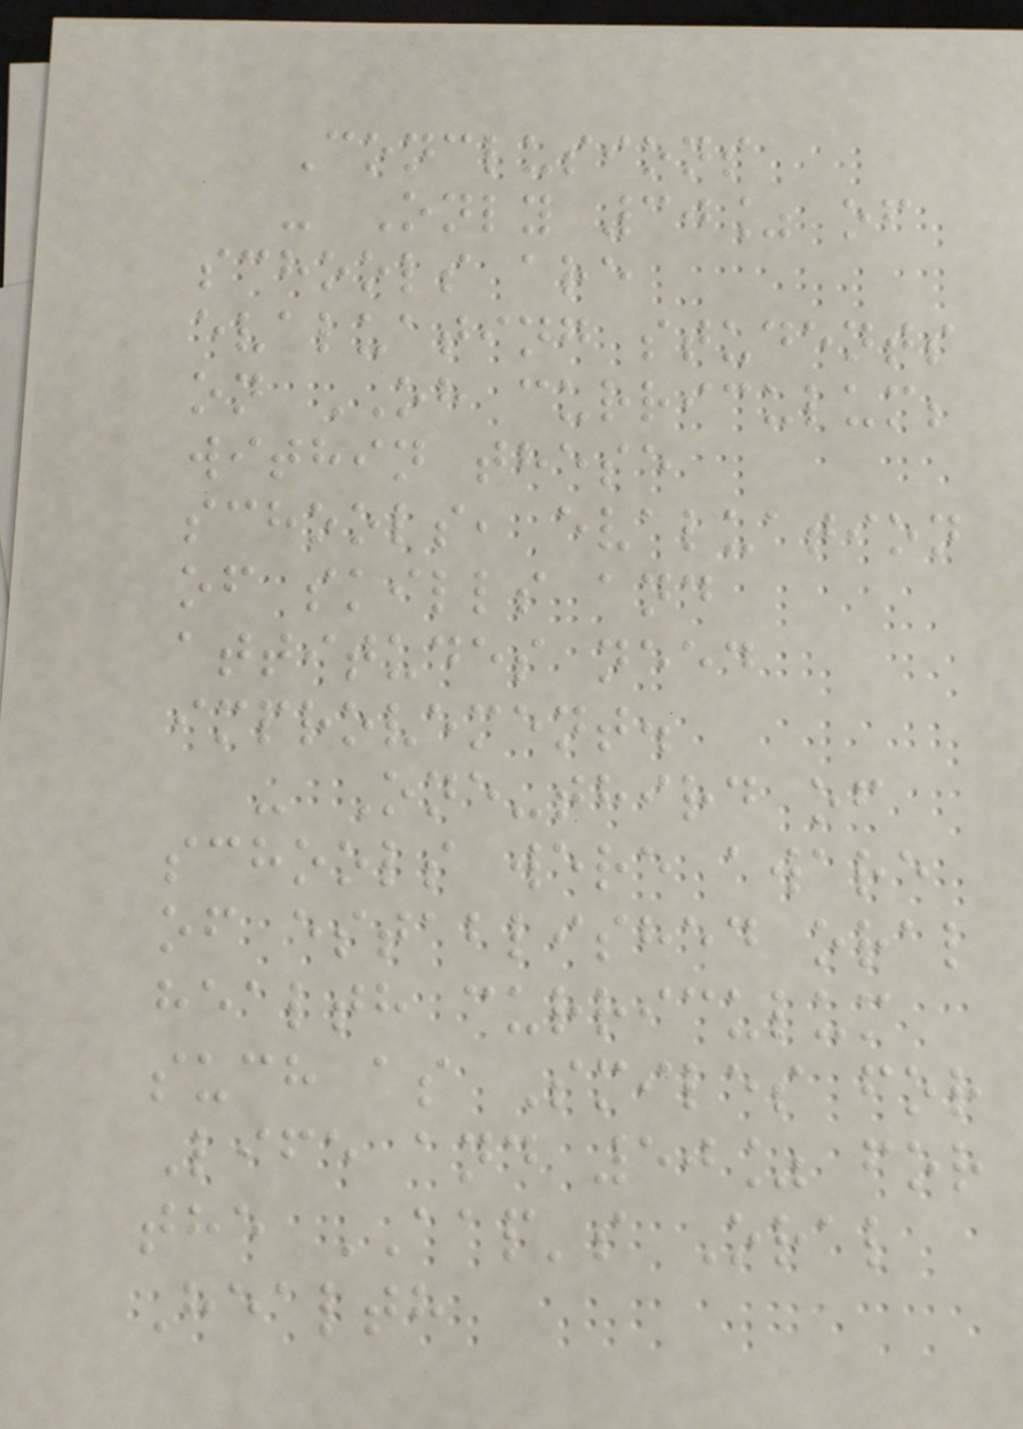Conclusions
- Only 30% of
schools are
evaluating students
on OH curriculum;
within these
schools, evaluation
of skills and
attitudes need
improvement.
- One-third of
schools were aware
of established oral
health curriculum
such as Smiles for
Life and 50% for
the AAP's Oral
Health
